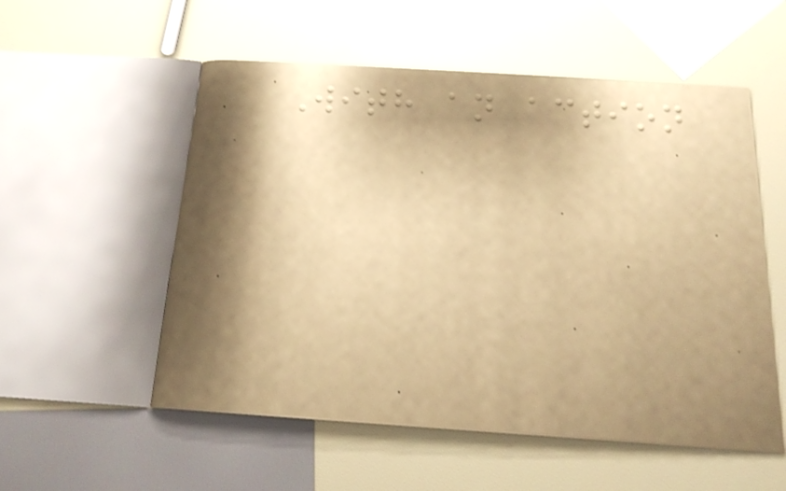With an action
